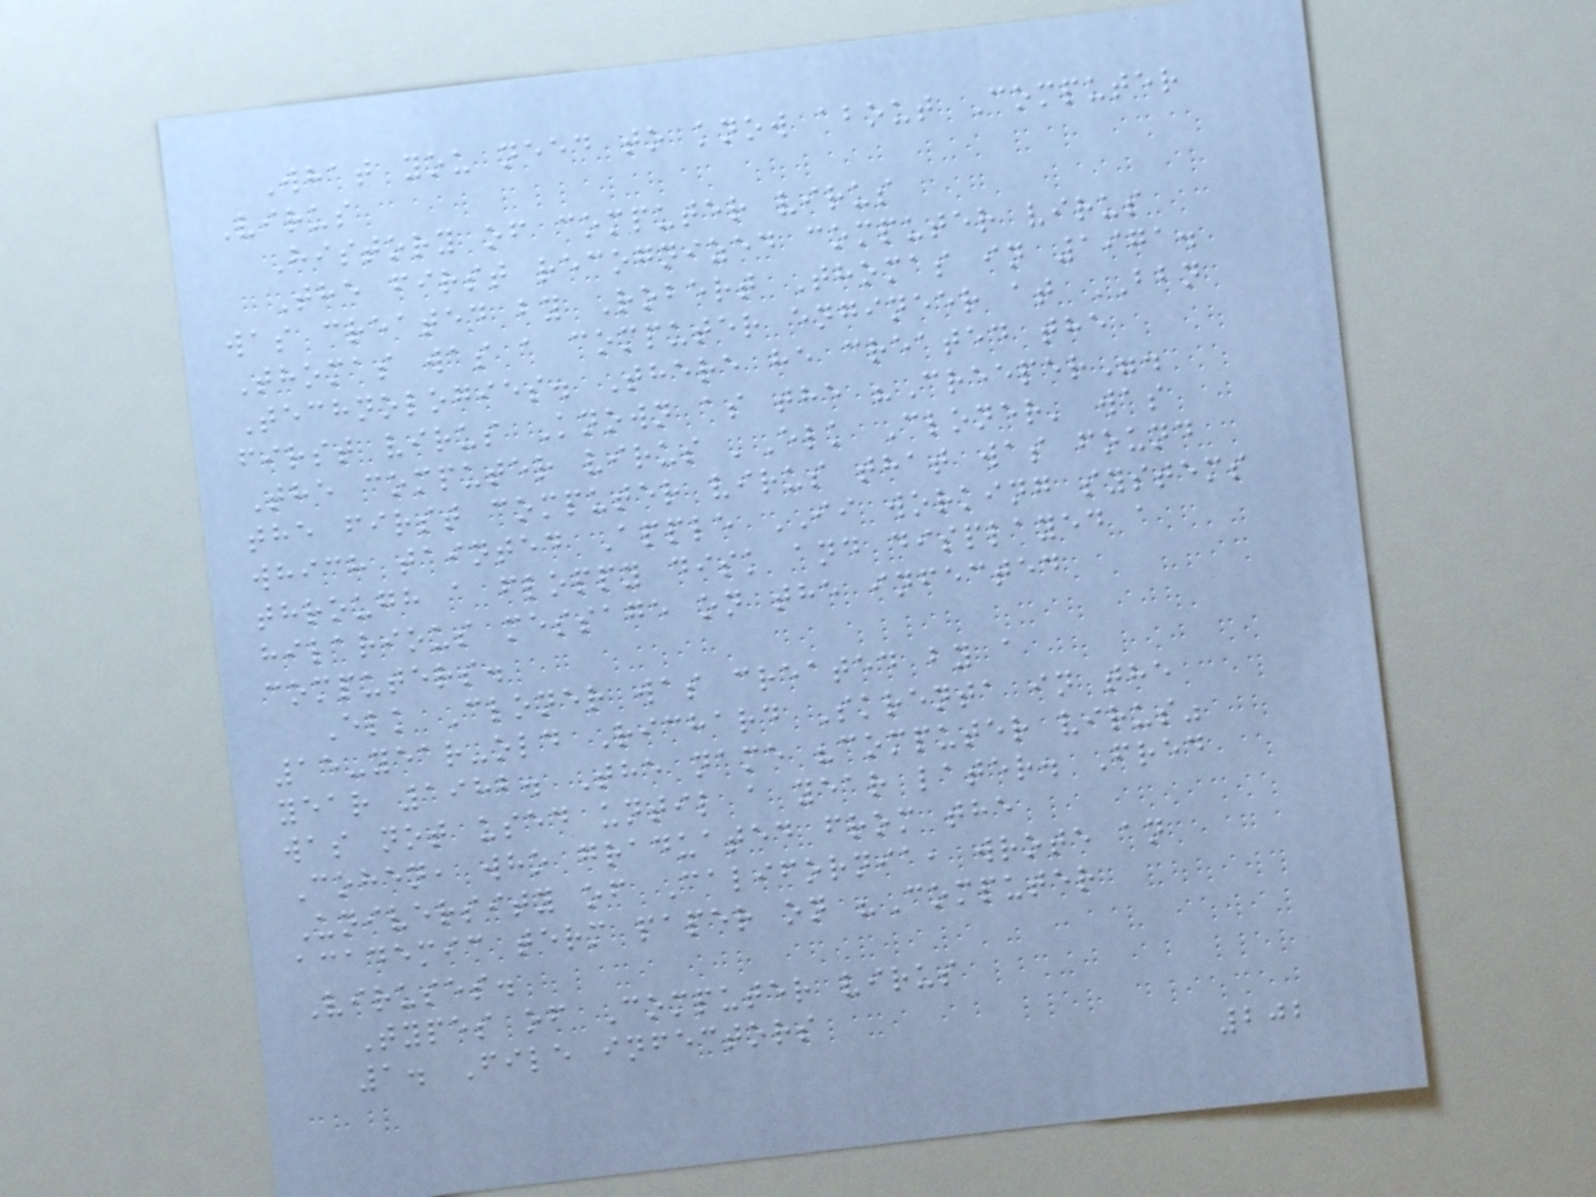What you need to know about Computer
Virus
History of computer virus
The first recognized computer virus
was created by Robert Thomas in 1971.
Thomas was a computer engineer at BBN
Technologies. There he created the
first virus Known as the "Creeper".
The computer virus 'Elk Cloner' was
the first computer virus that was found
which tainted Apple II working systems
through a floppy disk and displayed a
hilarious message on the infected
computers.
Elk Cloner was created by a
15-year-old Richard Skrenta in the
year 1982. The name "computer virus"
was not used until a year later. Fred
Cohen, who graduated from the
University of California, wrote an
academic term paper on "Computer
Viruses.
Types of Computer virus
1. File infectors
202
